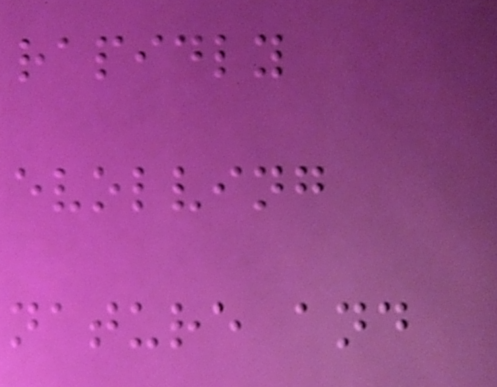rapidly
evolving
nature and
